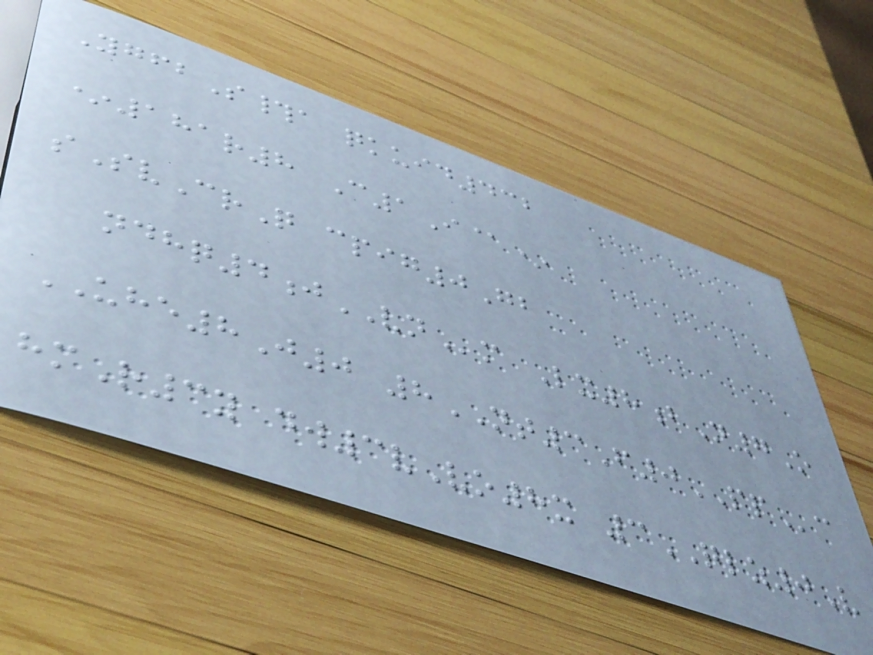YgfbS#a qkuid432
*181r8 C1I@*
sSvCrQ cpig0Gb
ndhq4jVNm Lx8bN7O
UHE8J0 8NT3F0PPc
hmR3y dw3vVo8x 3QLZ0V
